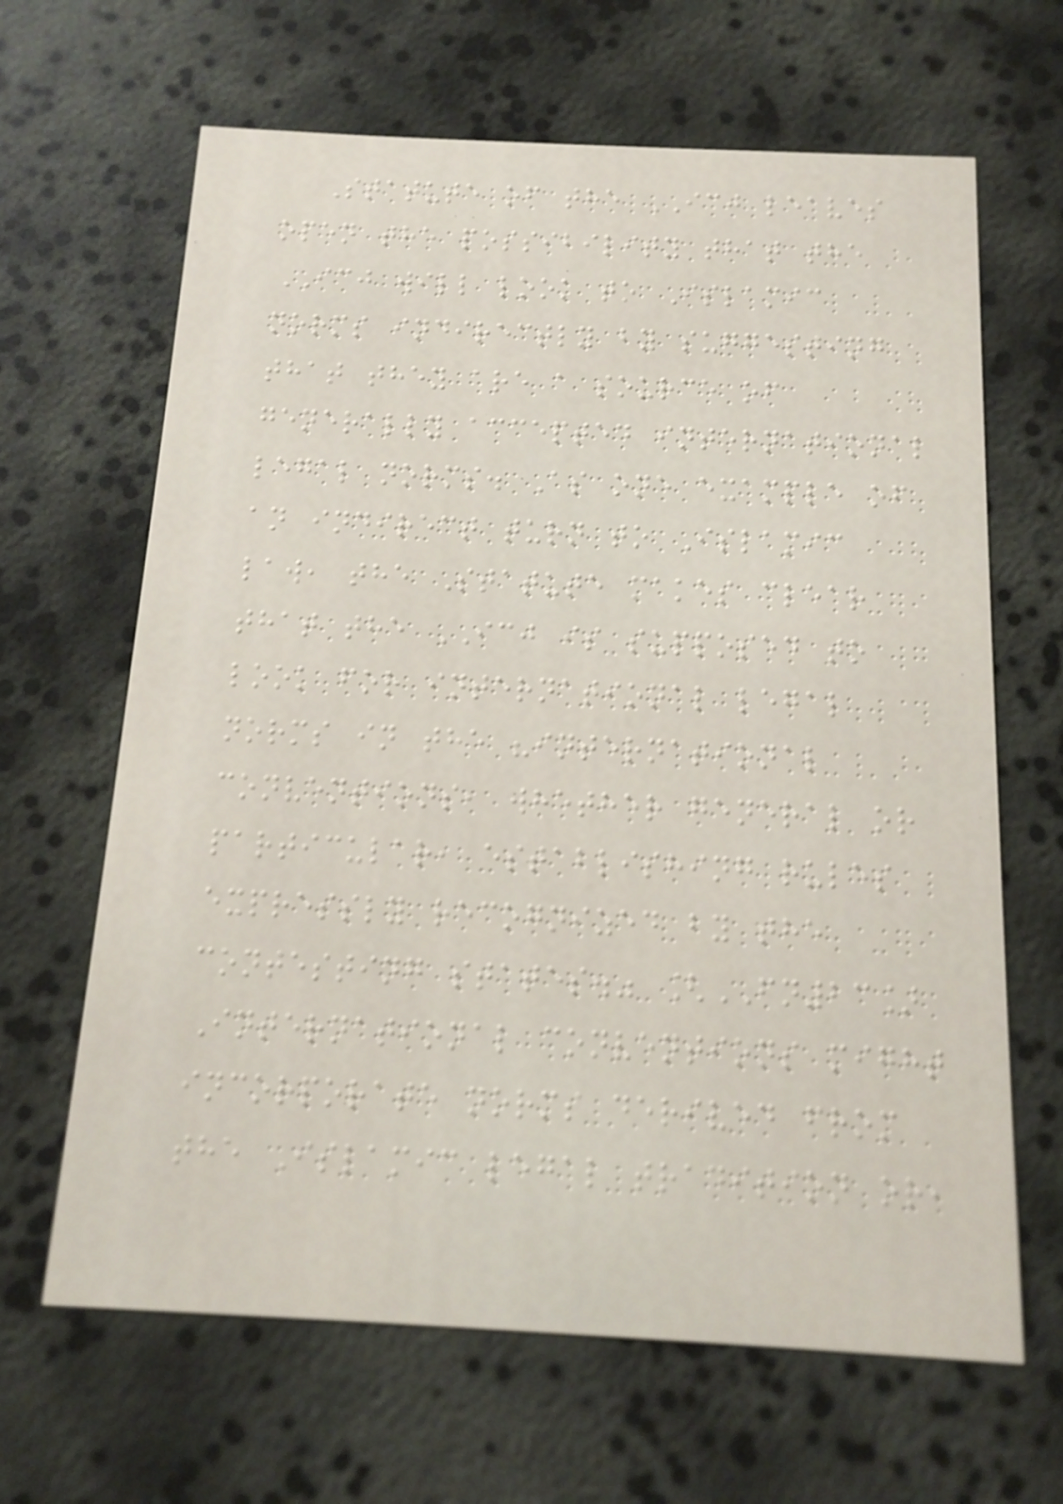Statute of the ICJ leaves
open the possibility that the
ICJ will look to Islamic
norms indirectly by suggesting
that they are a source of
generally accepted international
legal norms. As one example of
an indirect turn to Islamic
law, the Statute makes clear
that the ICJ is supposed to
look for international legal
norms in the "international
conventions, whether general or
particular, establishing rules
expressly recognized by the
contesting states." [FN23]
International conventions might
incorporate norms derived from
the Islamic legal tradition or,
